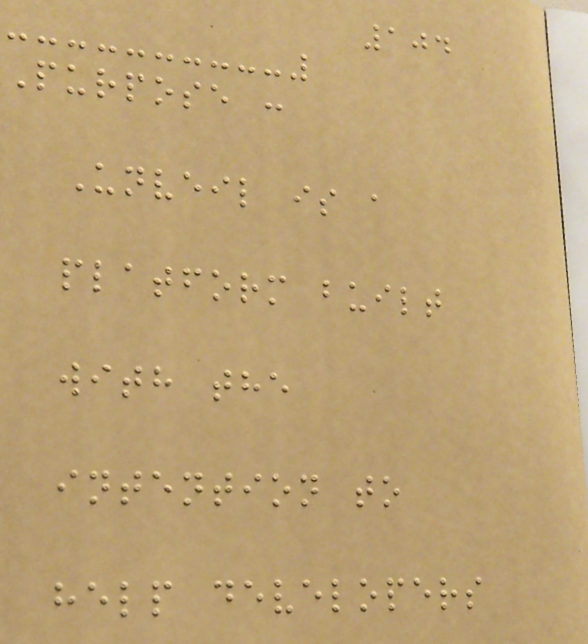104
Purpose :
Unveil is a
platform built
with the
intention to
help developers
